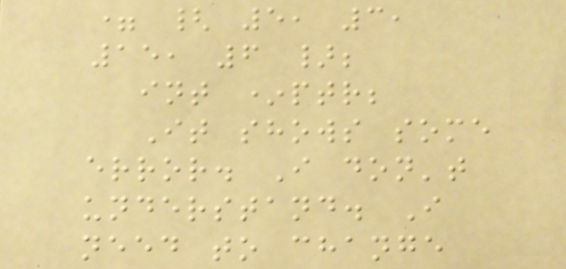= { 5, 3,
15, 6 };
int *ptr;
It shows some
error. I don't
understand. I
need to change
